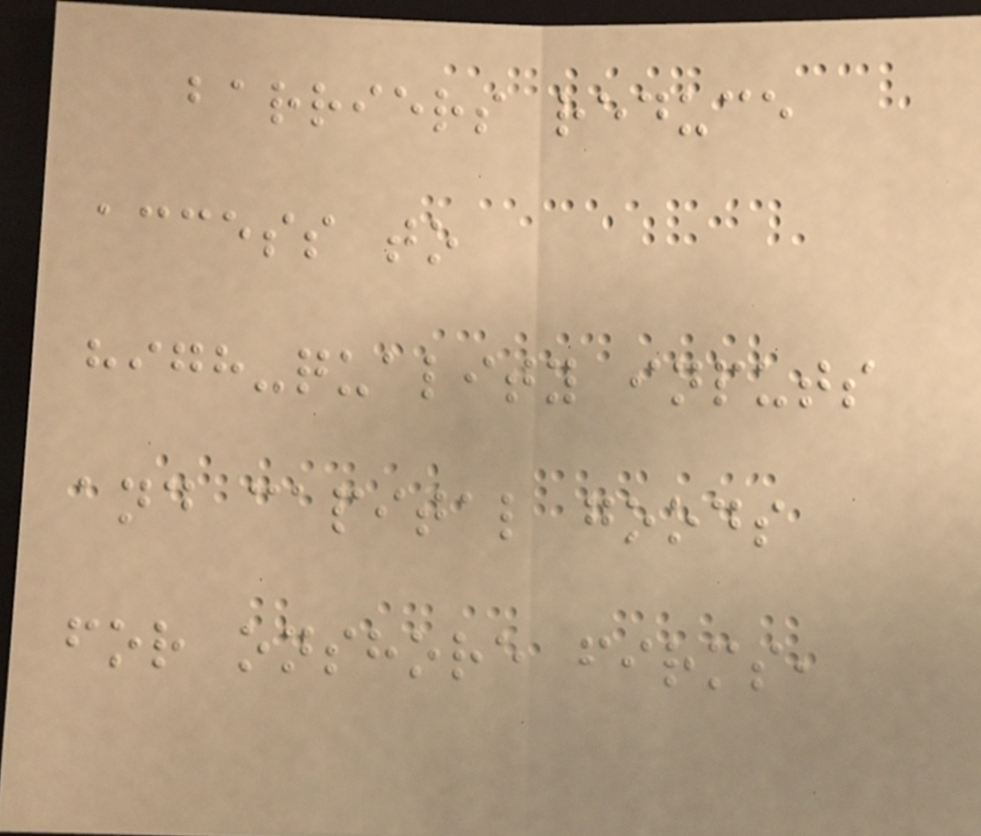barriers reduce
access to
high-quality inputs
and capital goods
for onshore firms,
